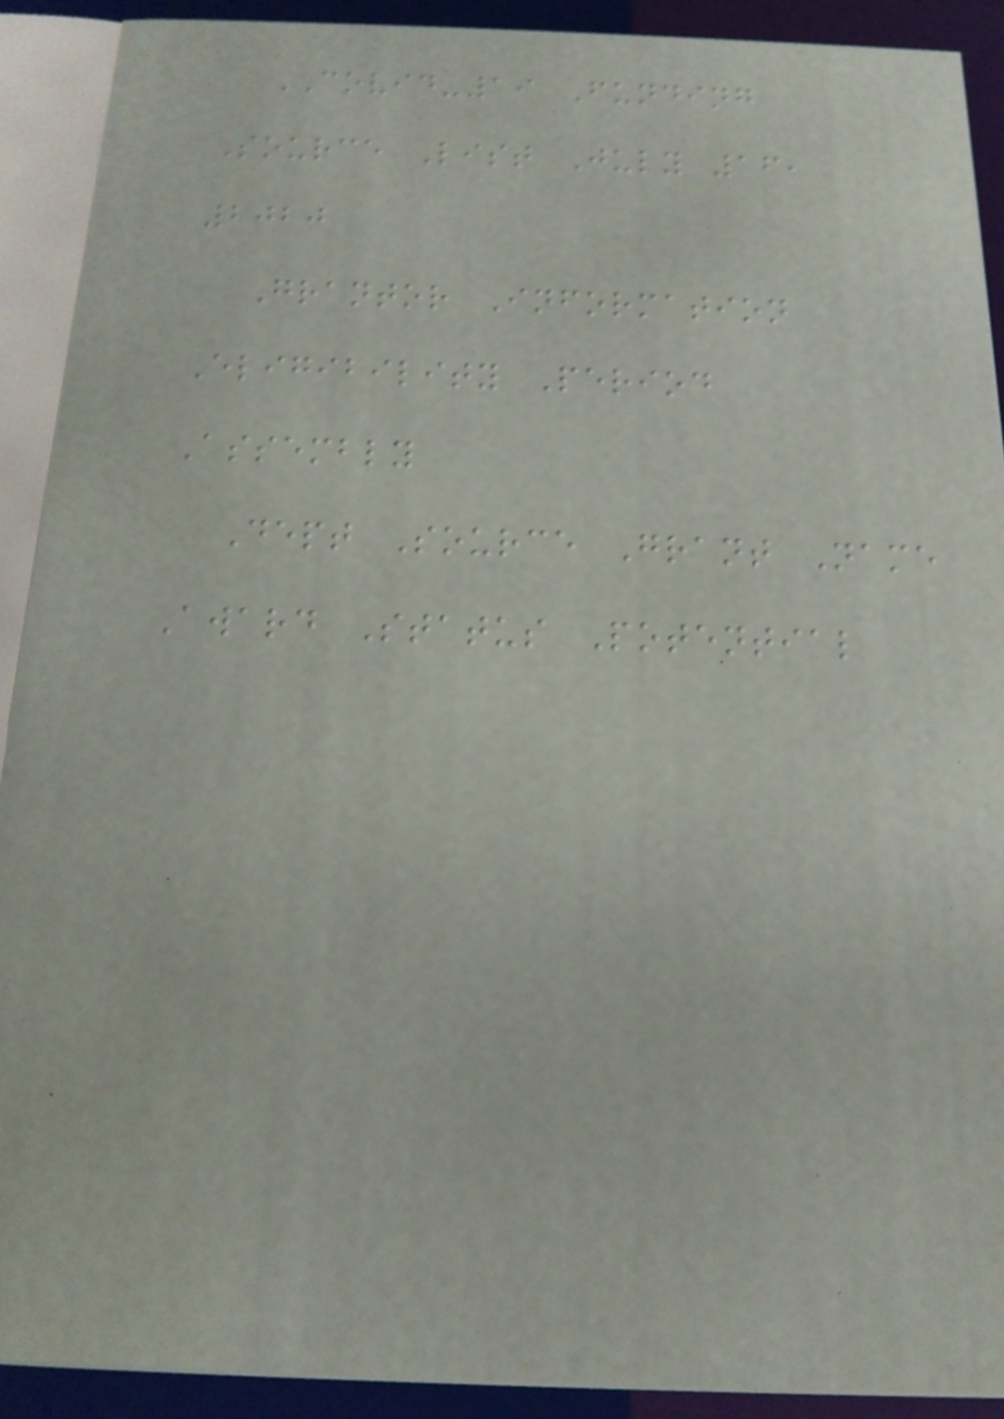COVID-19 Funding
Source List July 16,
2020
Grantor Information
Eligibility Period
Assembly
Dept Source Grant Name
Award Status Potential
